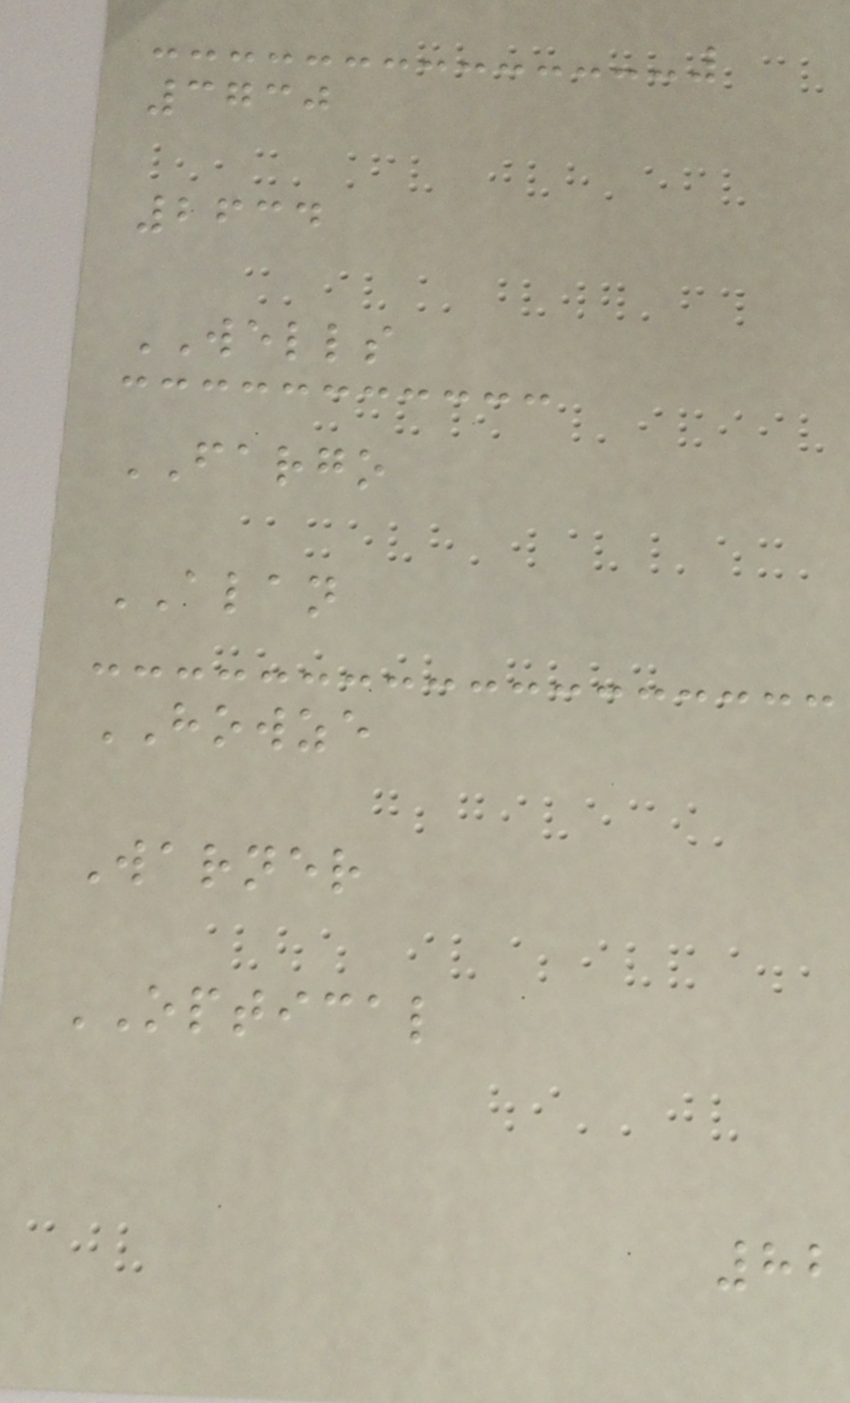3730
2634
WELLS
FARGO
ALAN
HOWZE
Warner
OPTICAL
82
